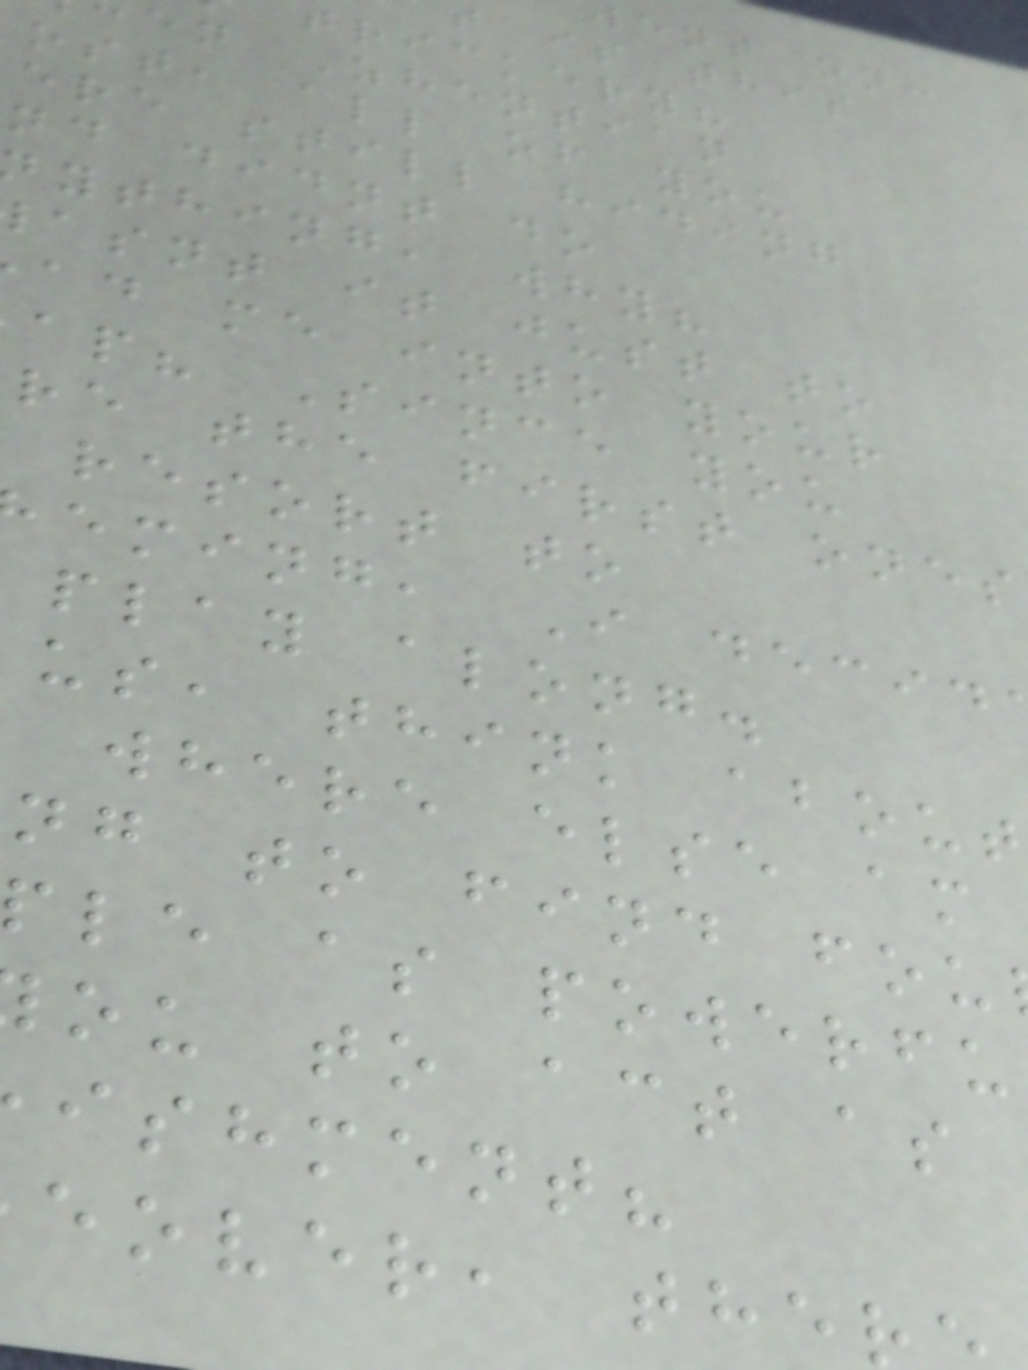went on:
t is this
trickery?
en Zhentian
ost, all of you
ere still hiding
nd didnt do
ything, why?
asnt it just to
ad me into your
ap? Since you
re the first ones
resort to
eming, I decid
play along.
us, think about
where else am
ng to find fou
le as powerfu
ou to act as
ishment?
eover, the
